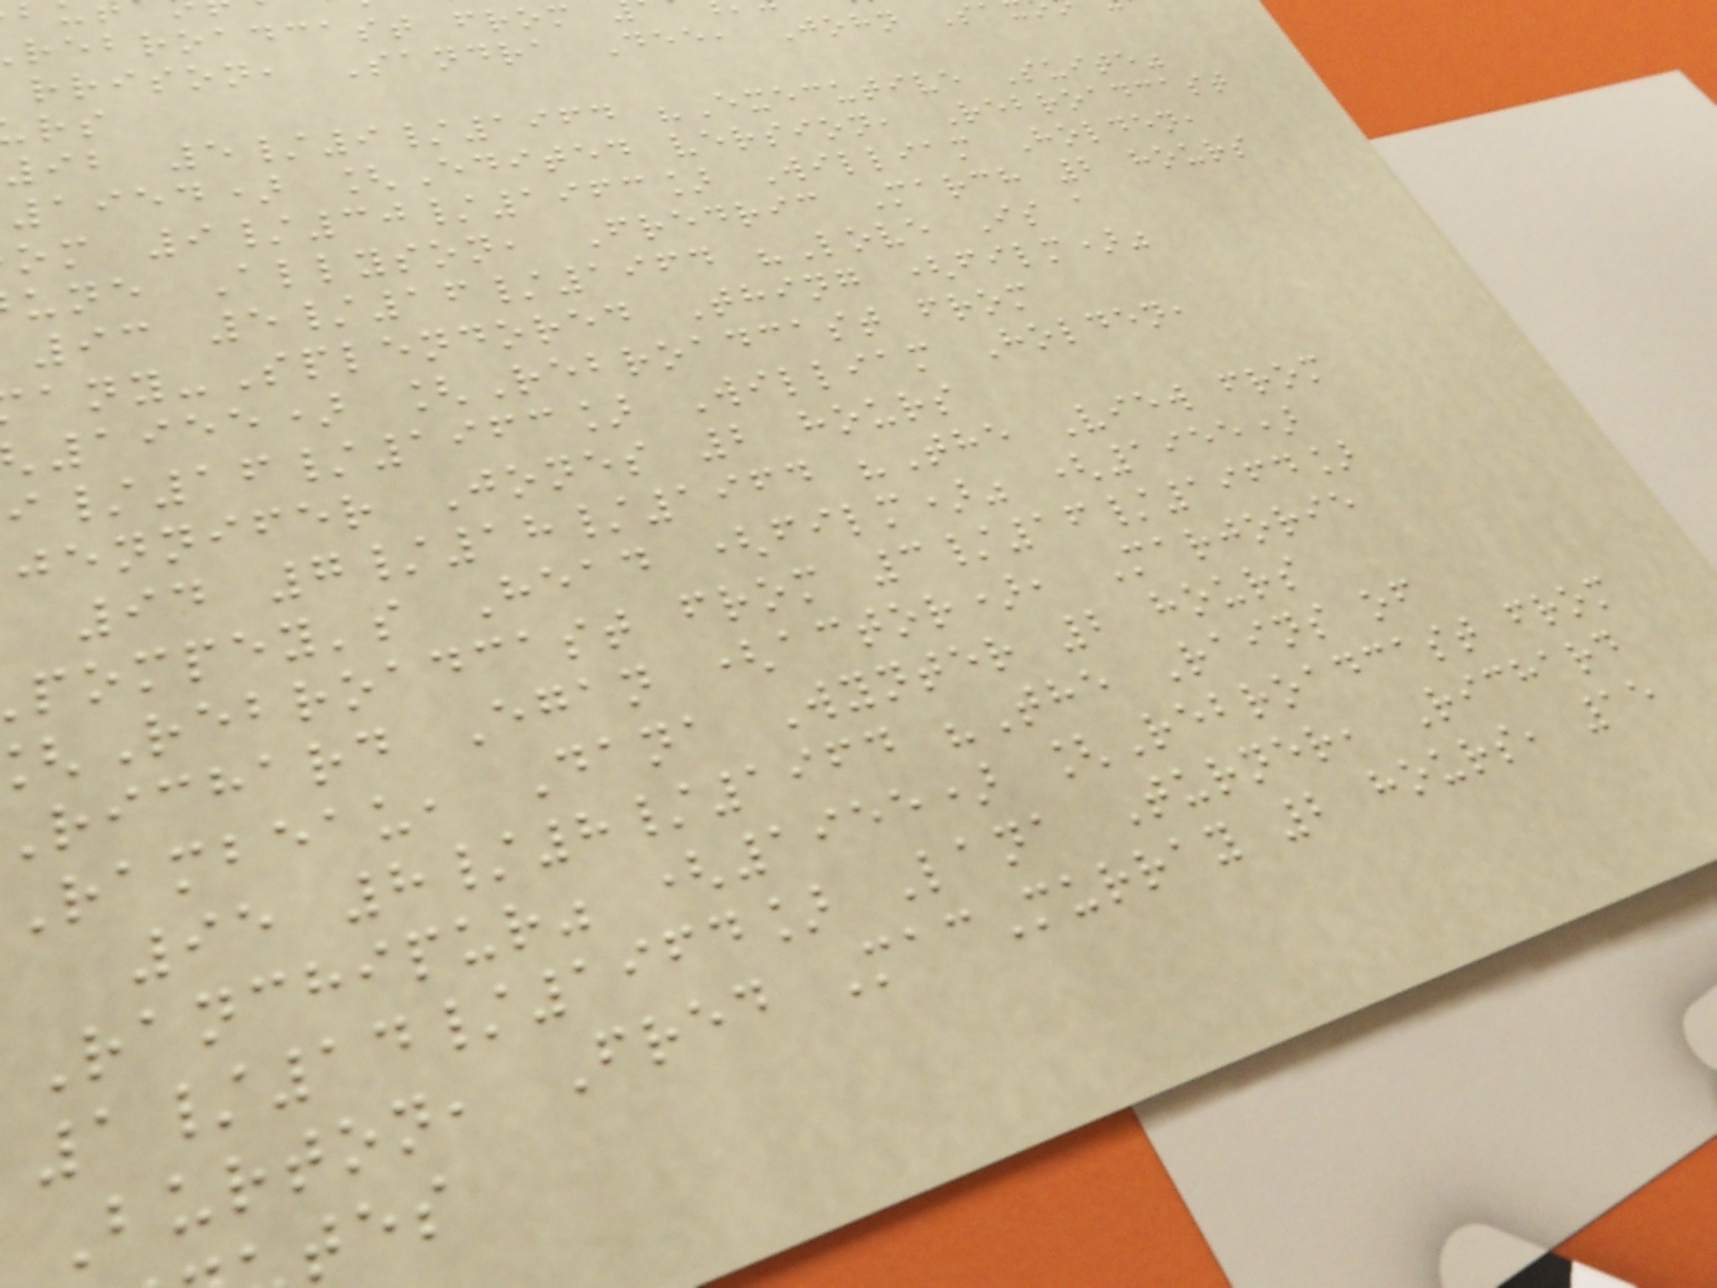rebroadcast from
rrison, Sandra Dee, John Sa
92 5/9/1964 "Executive Suite"
1954) [Edited version, Rebroadcast
om 9/30/1963] William Holden,
une Allyson, Fredric March 2 hours
93 5/16/1964 "Love Is a
any-Splendored Thing (film)"
1955) [Rebroadcast from
/16/1963] William Holden,
jennifer Jones 2 hours
94 7/18/1964 "The View from
pompey's Head (film)" (1955)
Rebroadcast from 3/16/1964]
richard Egan (actor), Marjorie
Rambeau, Dana Wynter 2 hours
95 8/8/1964 "The Rains of
Ranchipur" (1955) [Rebroadcast from
1/14/1964] Lana Turner, Richard
Burton, Fred MacMurray 2 hours, 15
